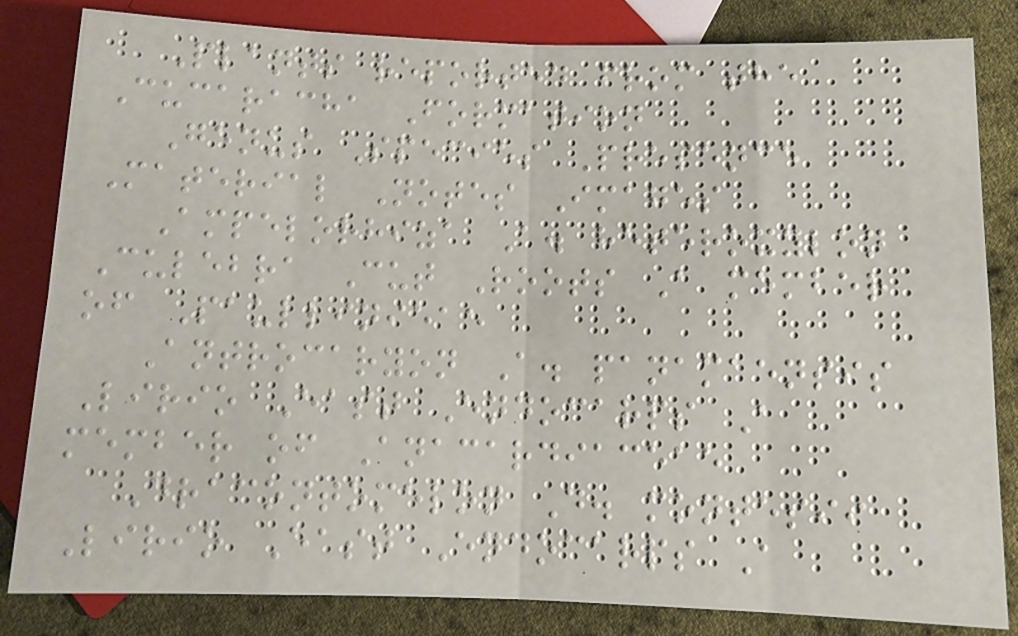Plants reported from the
Cucaracha Formation
Genus Species Presence
Material Notes Images
Ampelorhiza A. heteroxylon
Culebra Cut Roots A member
of Paullinieae
Antrocaryon A. panamaensis
Lirio East Endocarps A
member of Anacardiaceae
Dracontomelon D. montesii
Lirio East Endocarps A
